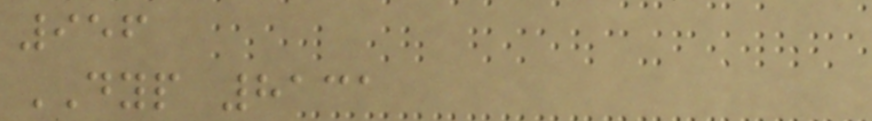956
DYP 8131
